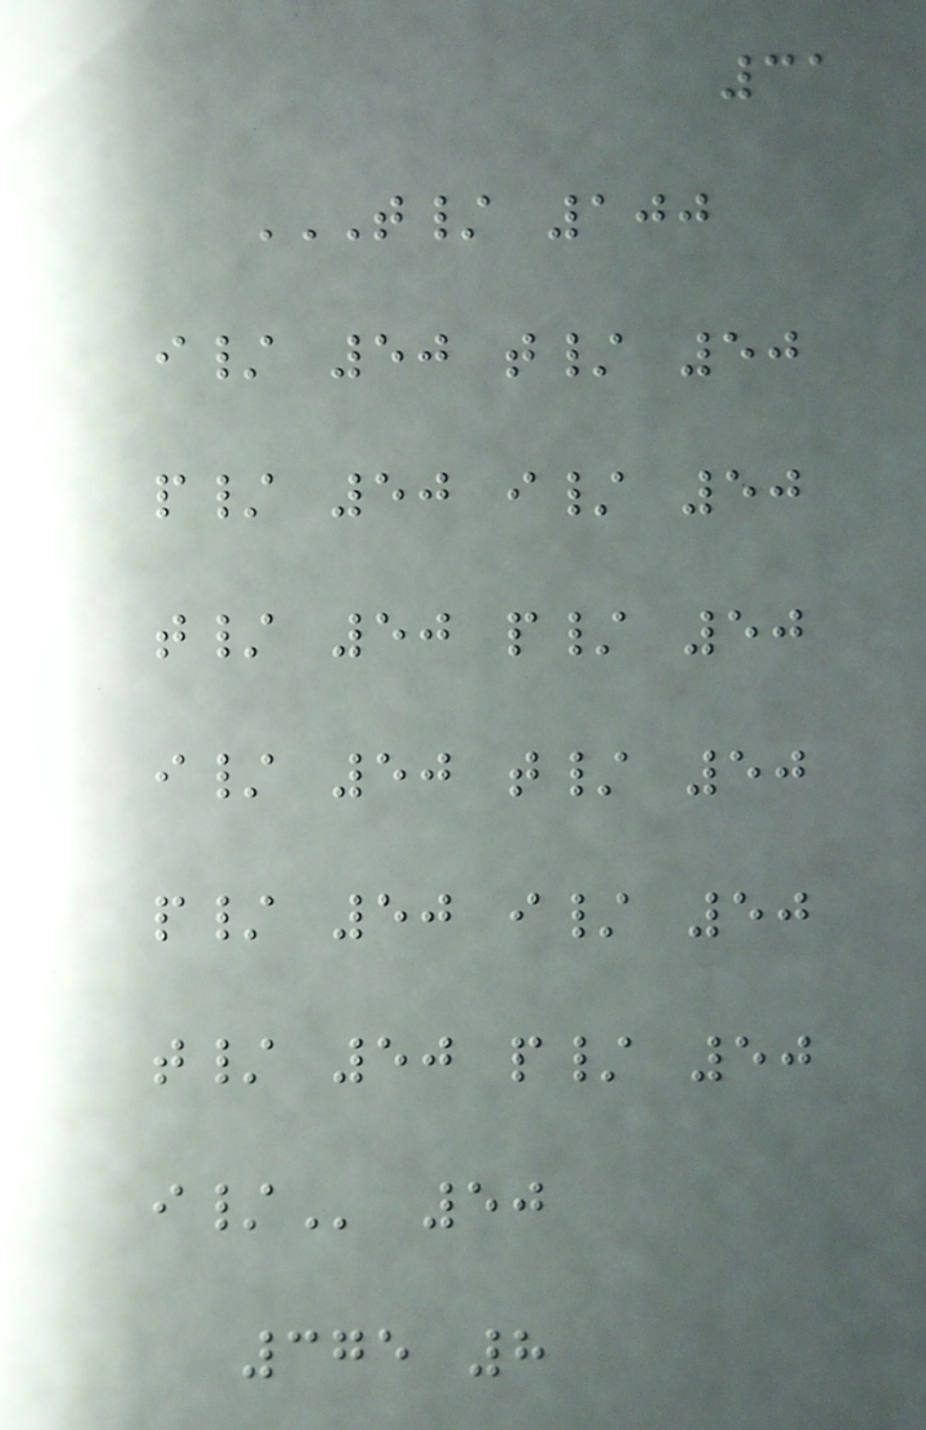31
T/ 100
I/ 50 T/ 50
P/ 50 I/ 50
T/ 50 P/ 50
I/ 50 T/ 50
P/ 50 I/ 50
T/ 50 P/ 50
I/ 50
375 8
